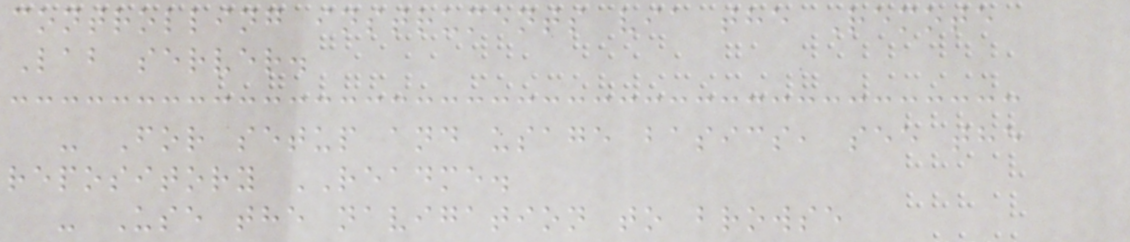controlling instruments via the Remote
Lab server.
- For setup and usage basics, see the
repository README.
- Use the navigation to browse
